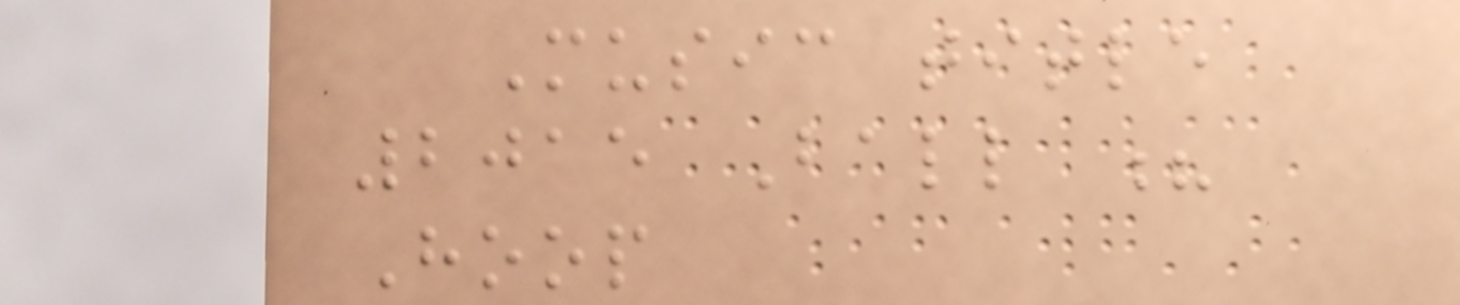Music title
2015 Ball ?
Hoop
